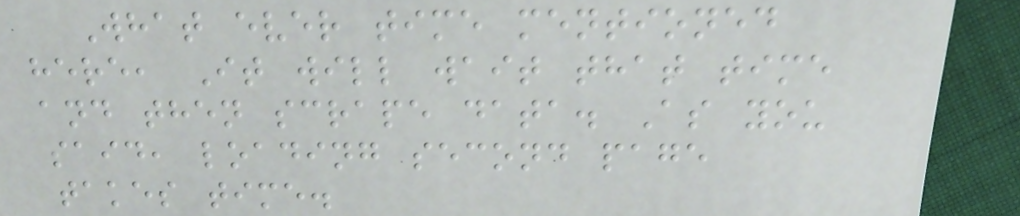What ever time mentioned
here, It will wait that time
and then scrape data. As you
said, loading second page
takes time.
